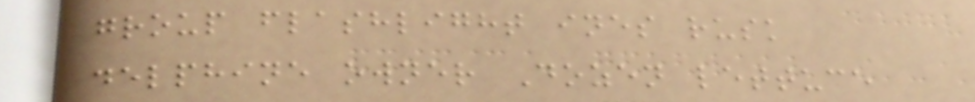group flashlight ines rusk
delphine owner Dozen lettuce
